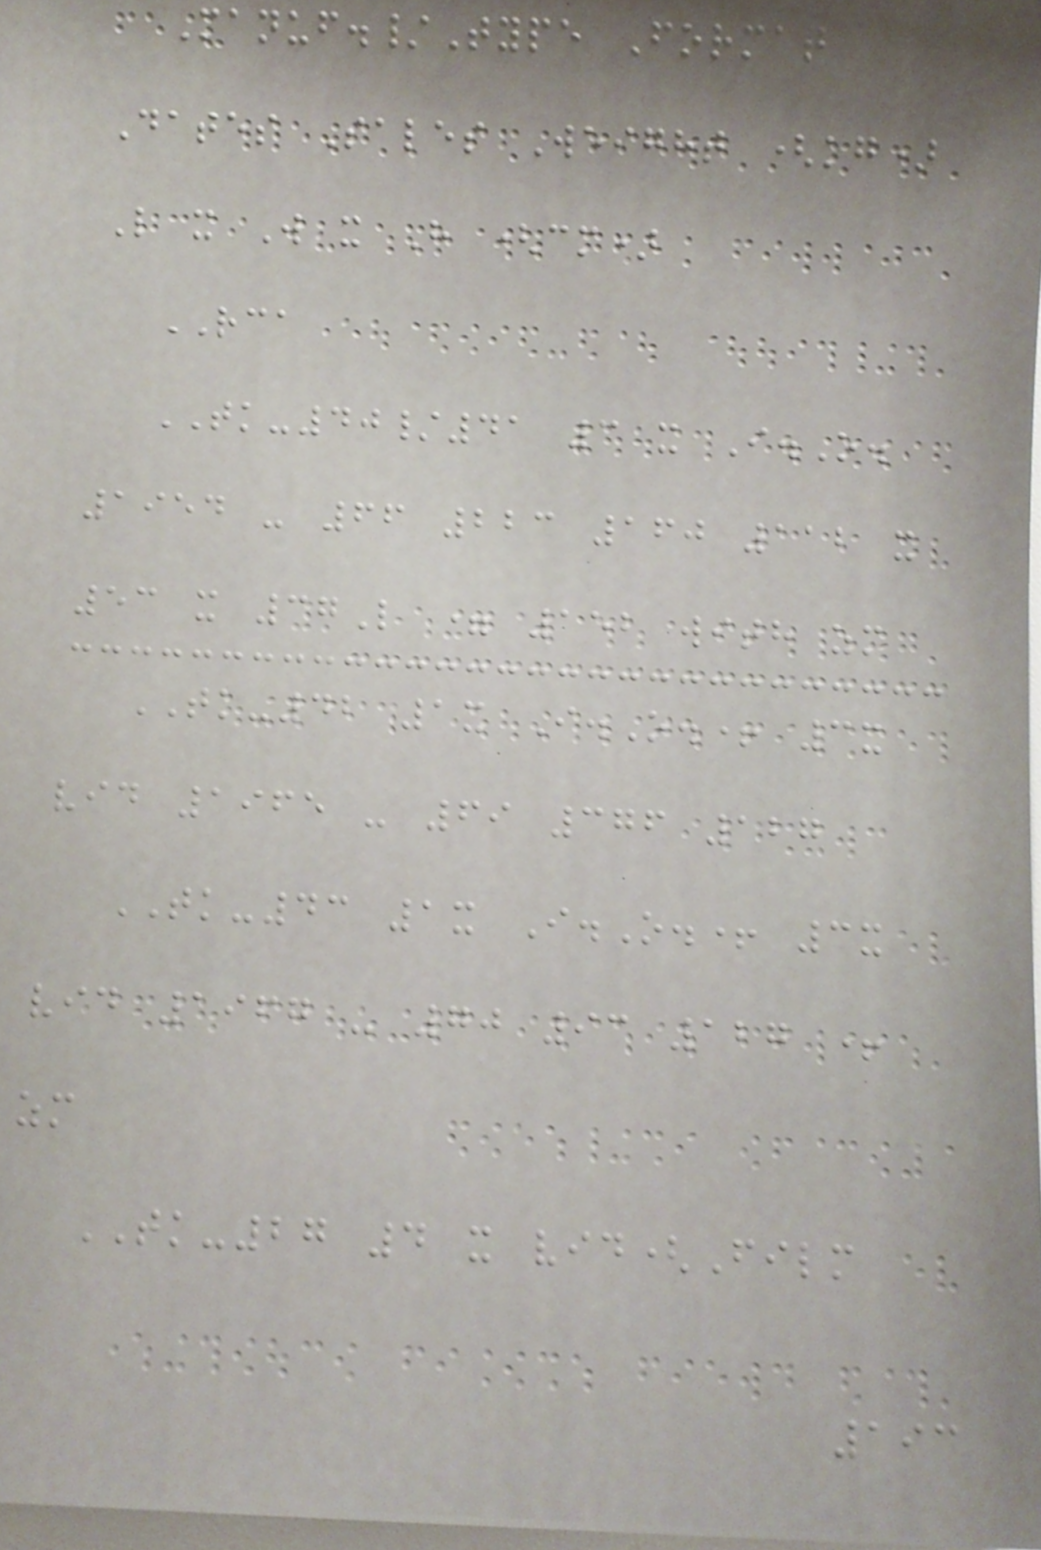Manuf./Type Format
Dates Sales Weight (kg)
L x W x H (cm)
RCA
TK-40/41 3 x I.O.
1954 - 66 223 160 112 x
53 x 37L = 152 with zm
TK-42 1x I.O.+ 3x
vid 1965 - 69 376 127
TK-43 1x I.O.+ 3x
vid 1967 - 70 93 127 +
zm
TK-27 4 x vid(Film
193
